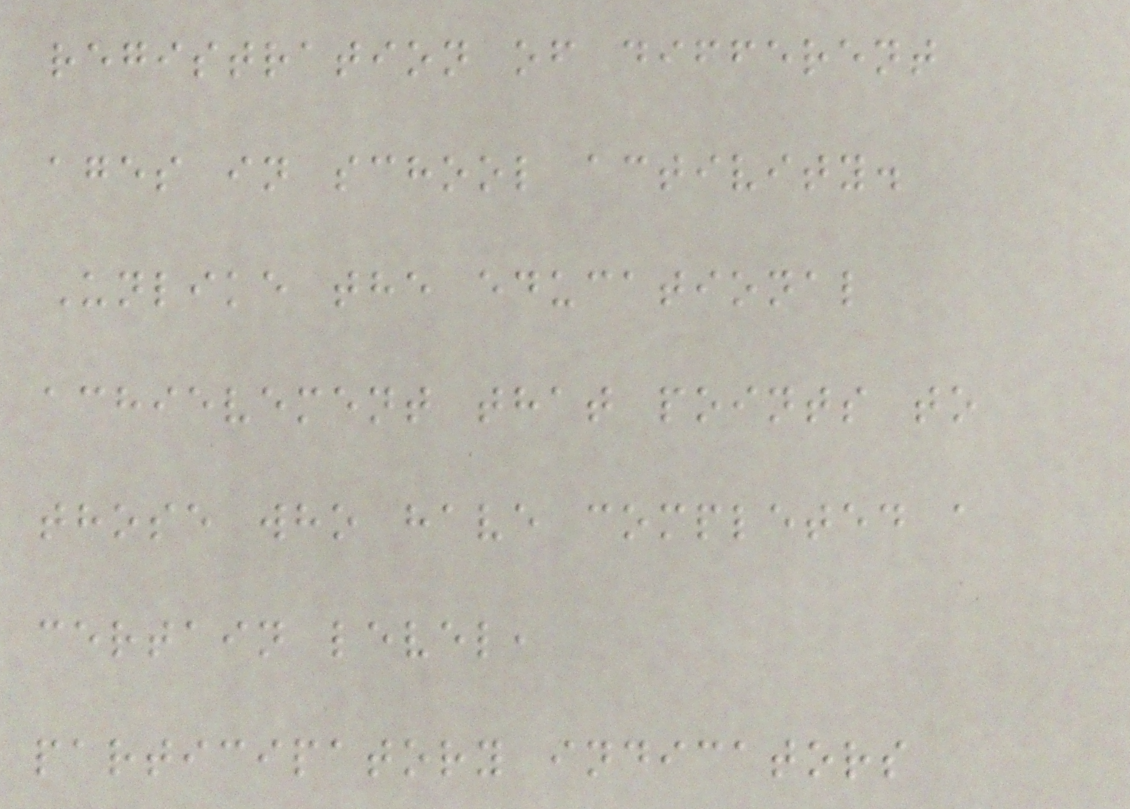registration of different
ages in school activity.
Unlike the educational
achievement that points to
those who have completed a
certain level,
participatory indicators
